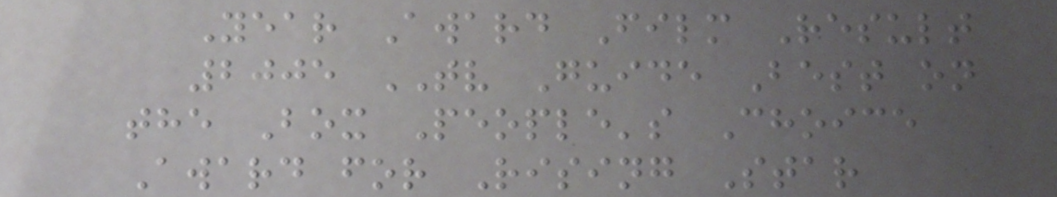Year Award Film Result
2005 TV Guide Best on
the Box People's Choice
Award for Rising Star
